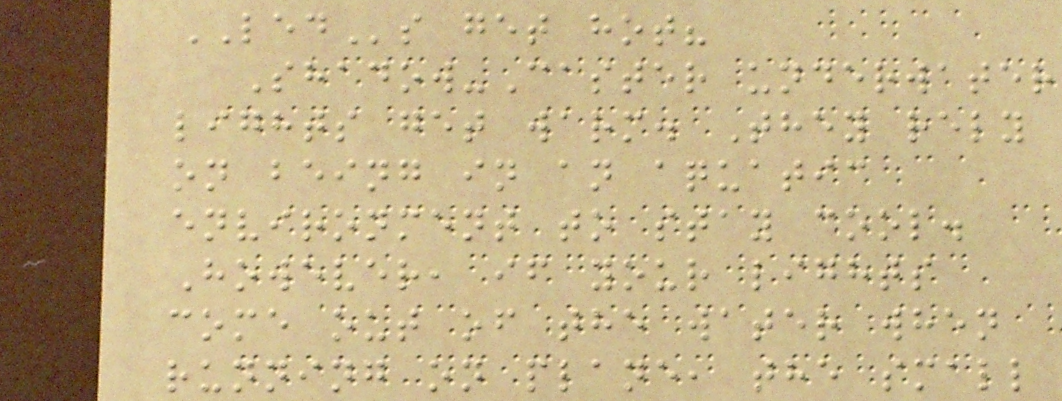LEDs get hot?
Shadow-Caster underwater
lights get warm. They rely
on being in an aquatic
environment to stay cool.
However, if your lights
come out of the water when
running on plane, the small
